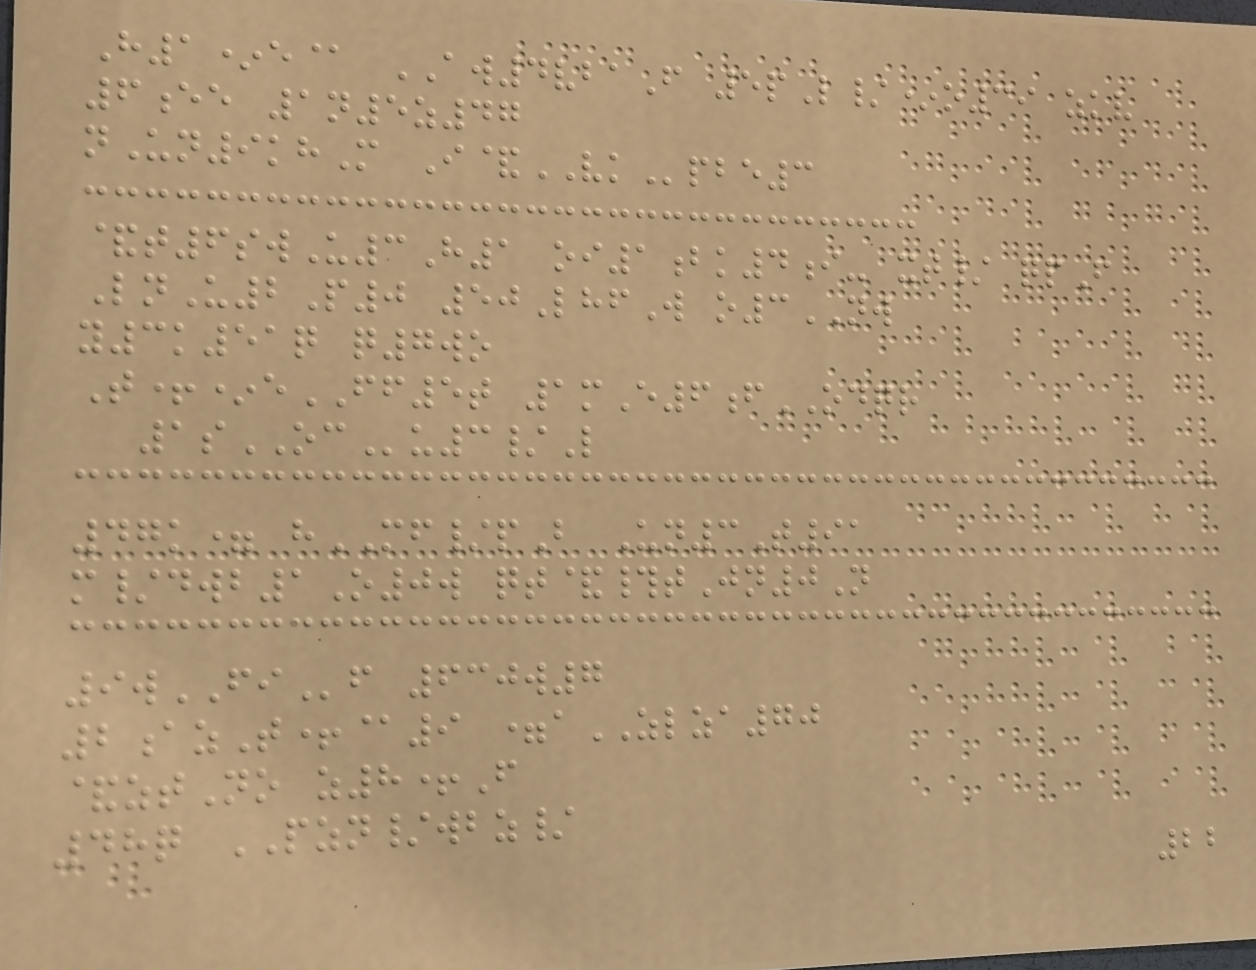H1*e@ AW4vbaF 5pL/*o39 zkv
6ee 1n5z47
nUn9khM I&VKpbe3
&t6swU3H1 oi1bk4i- xt/ qpF
LnU2P0 50LhfW o3NW
y3k51q q7wo
T+*eFF5t 1mE6fODQR
1sOCu3/L
47k= hMF/pB Un3T91
m/dwb1O0w qt&#tJn0N
9wFIf 630w7
2azT+@9 =aZLZA70
&ztNo z8+F
48q PZN/wbz/
22
